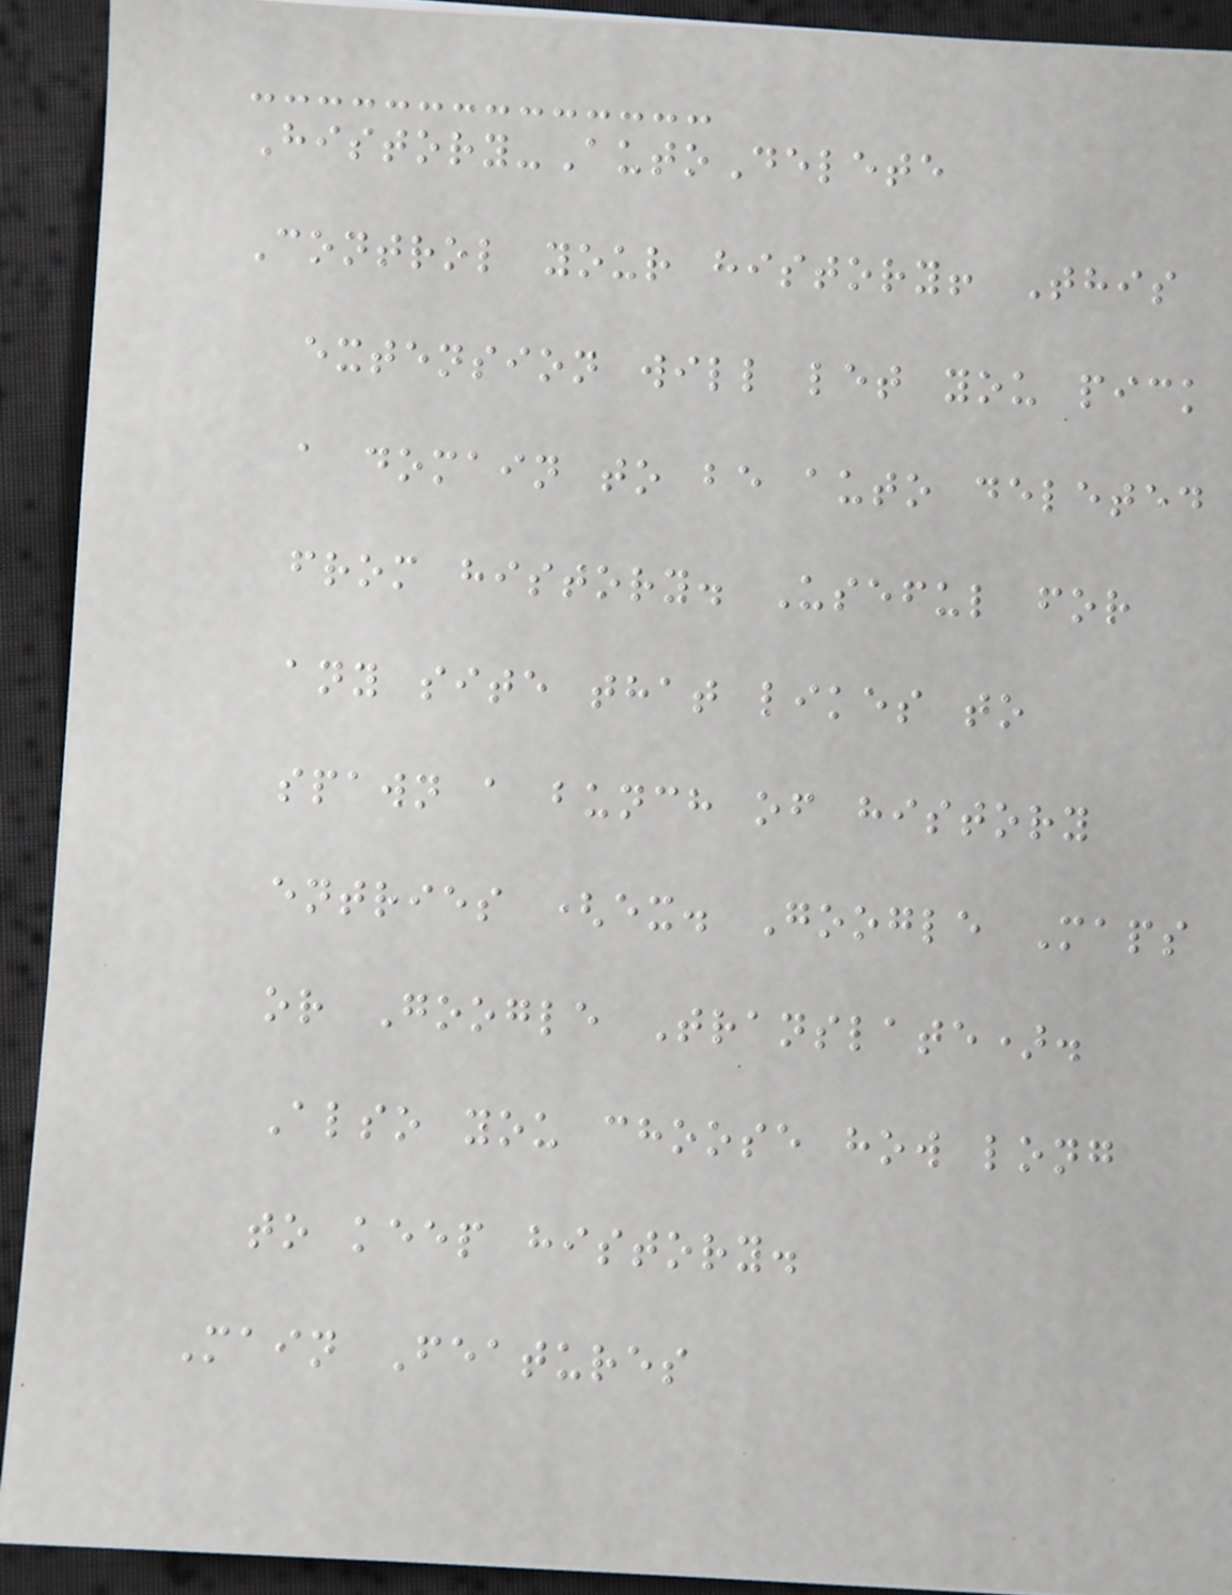History-AutoDelete
Control your history! This
extension will let you pick
a domain to be auto deleted
from history. Useful for
any site that likes to
spawn a bunch of history
entries (ex. Google Maps
or Google Translate).
Also you choose how long
to keep history.
Main Features
